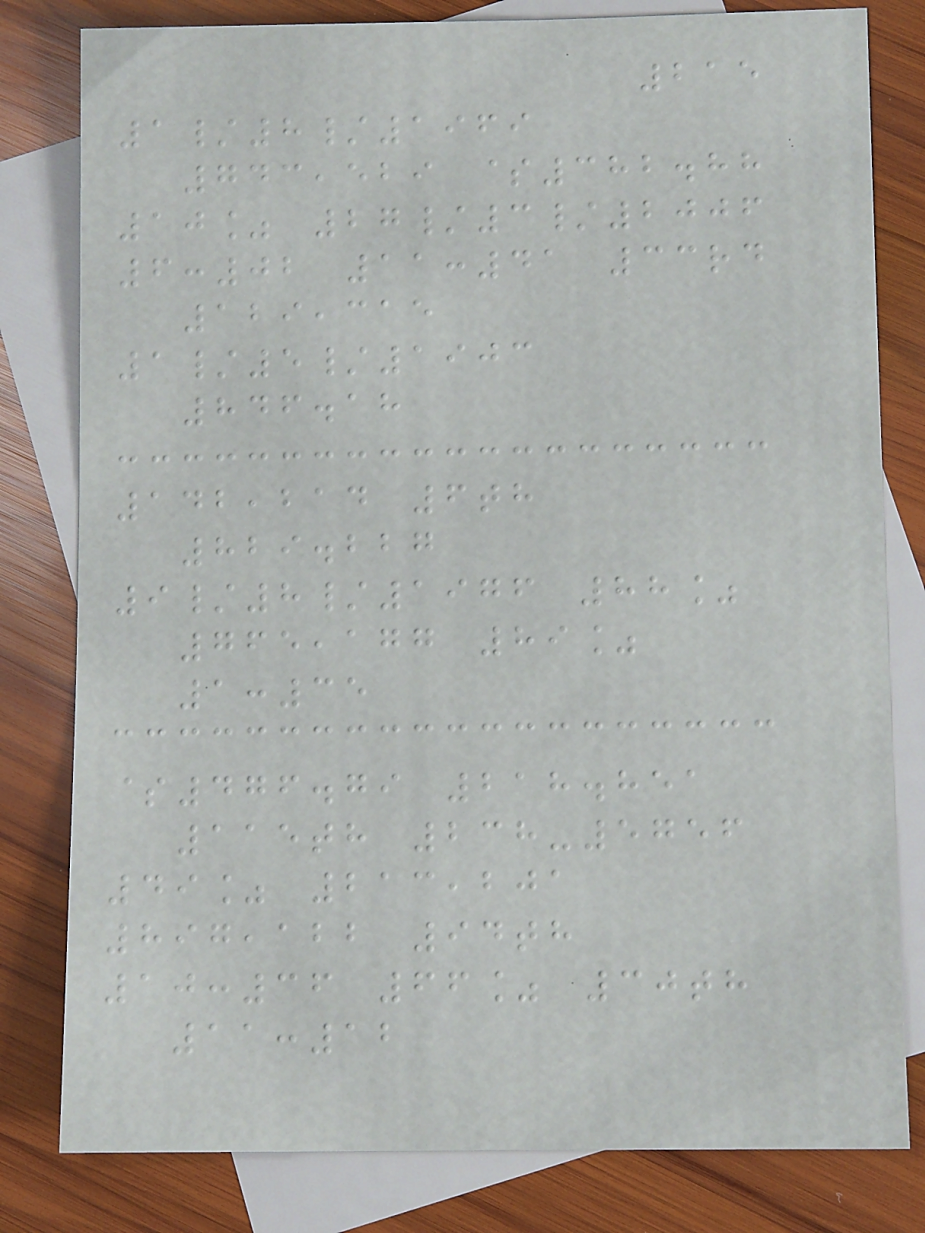215
1/8/1969
743,529 $382.88
10% 27/3/2006
6:02 11:41 33rd
129,315
1/5/1903
846.18
142,214 6th
829.227
9/8/1976 88%
765,177 89%
1:35
$476.79 218.851
115th 238-5756
49% 213,201
897,122 94th
10:36 66% 30th
11:12
